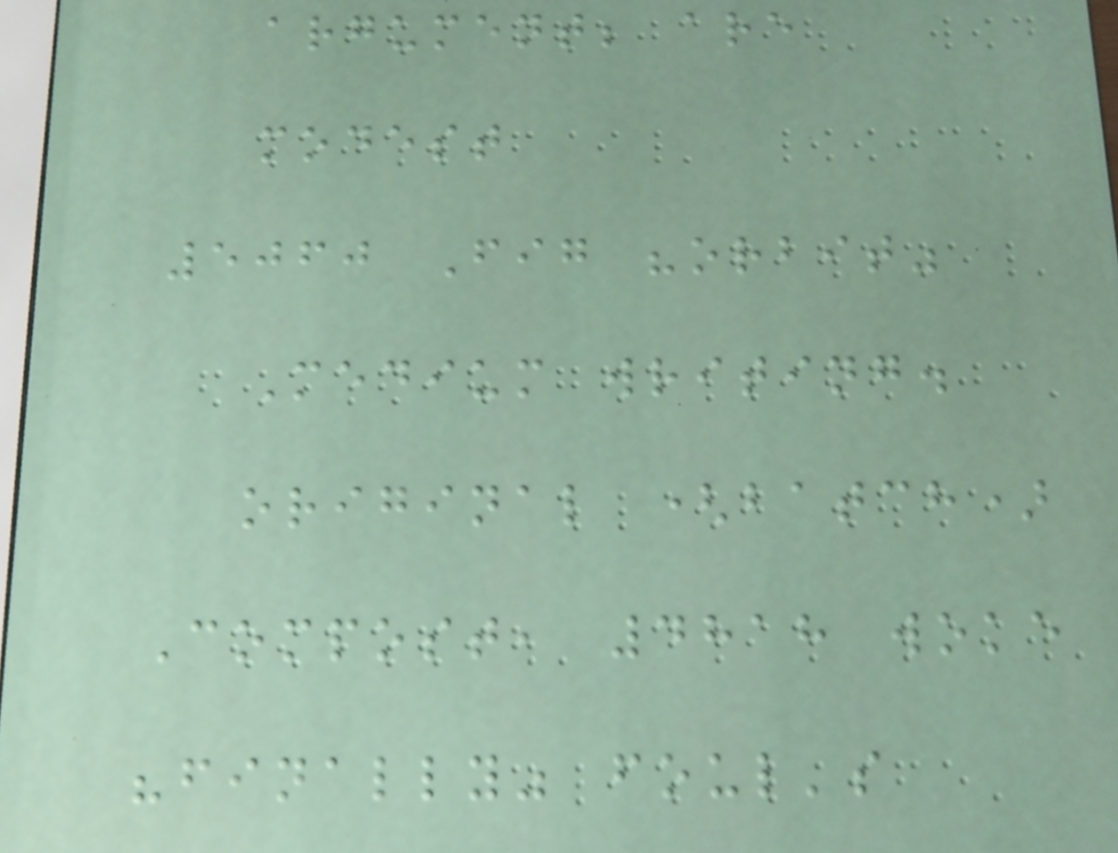argument; are
modest
5060 Fig "orbit"
Medium writing.
original (batch)
Compost, 4818 woke
"finally" foul's
